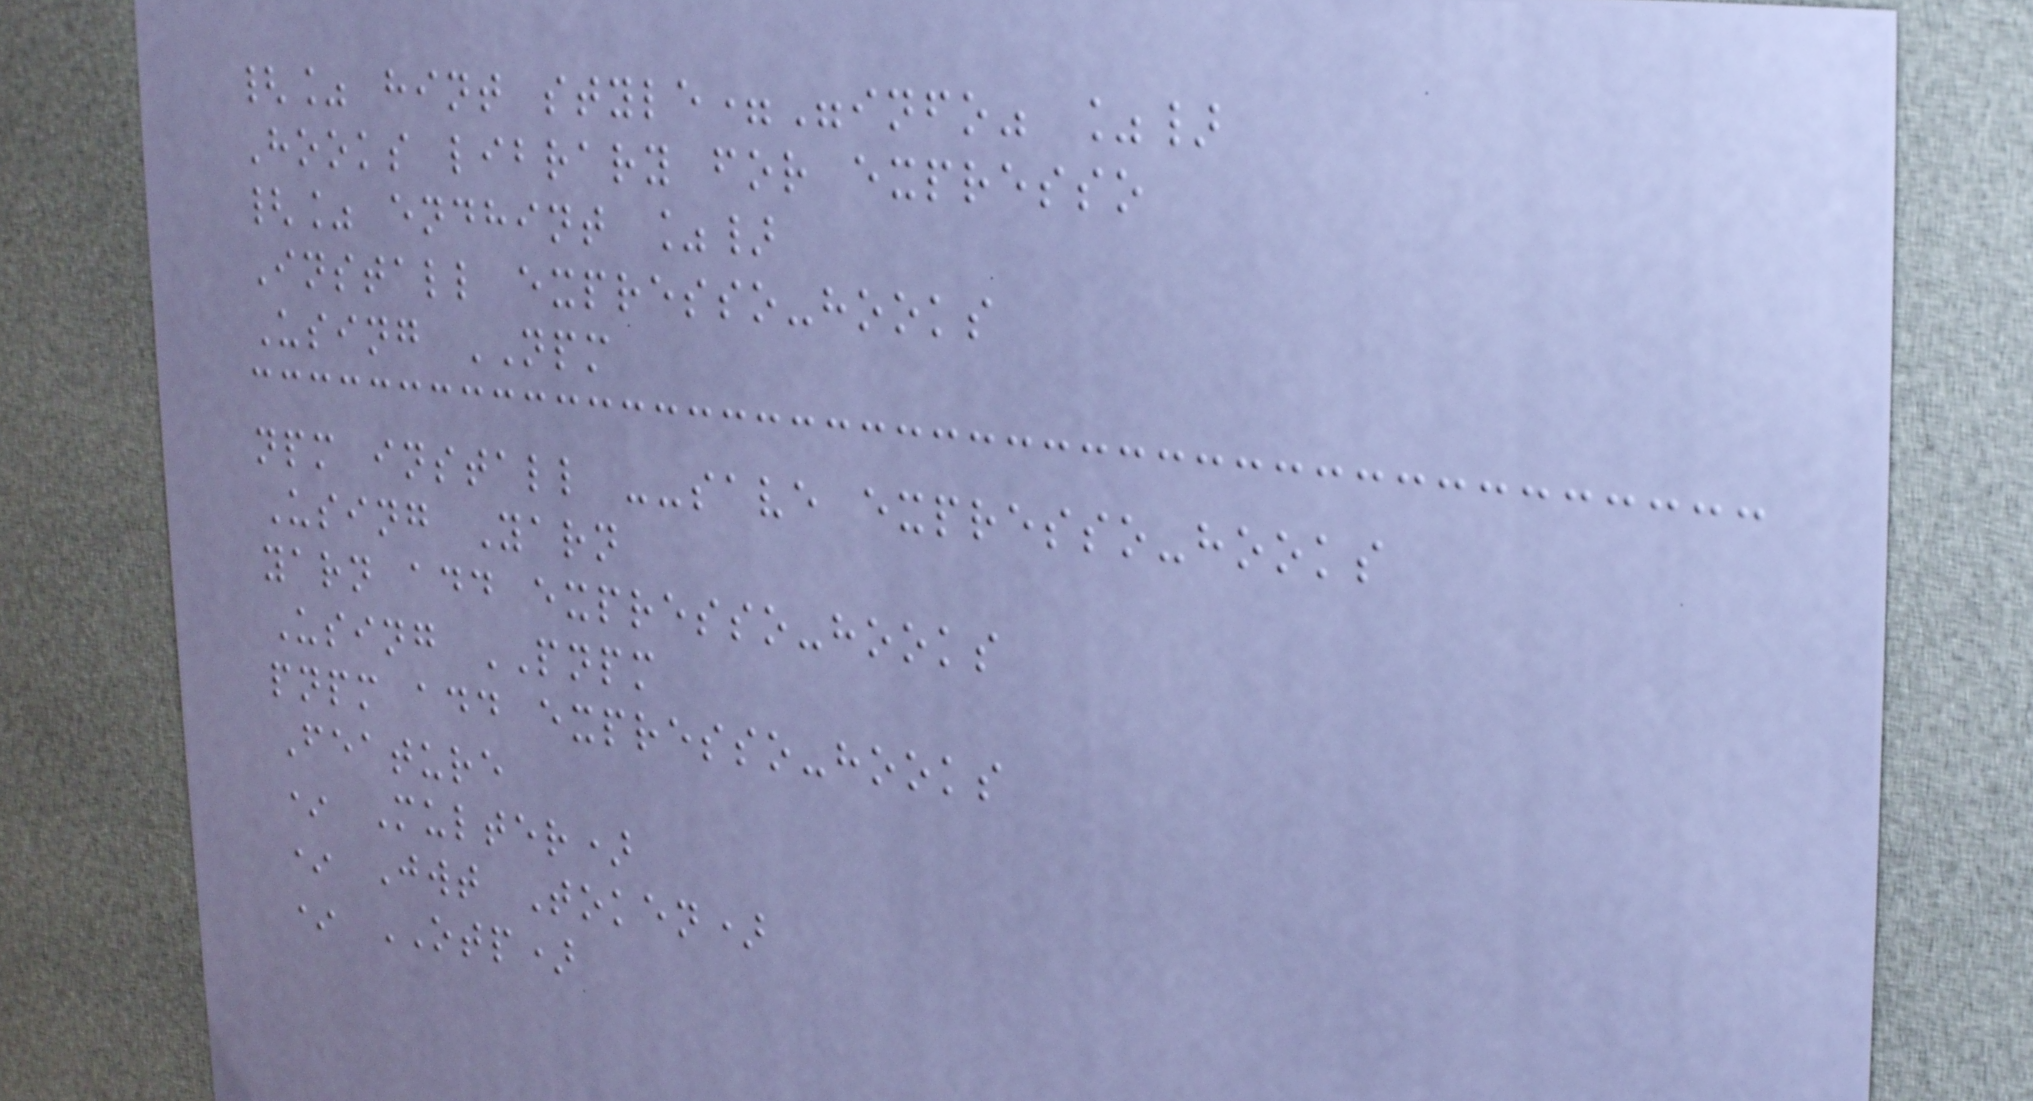{% hint style="info" %}
Hooks library for expresso
{% endhint %}
Install expresso-hooks
Using NPM
npm install --save expresso-hooks
Using Yarn
yarn add expresso-hooks
Using PNPM
pnpm add expresso-hooks
Feature
* Multer)
* Jwt Token)
* OTP)
